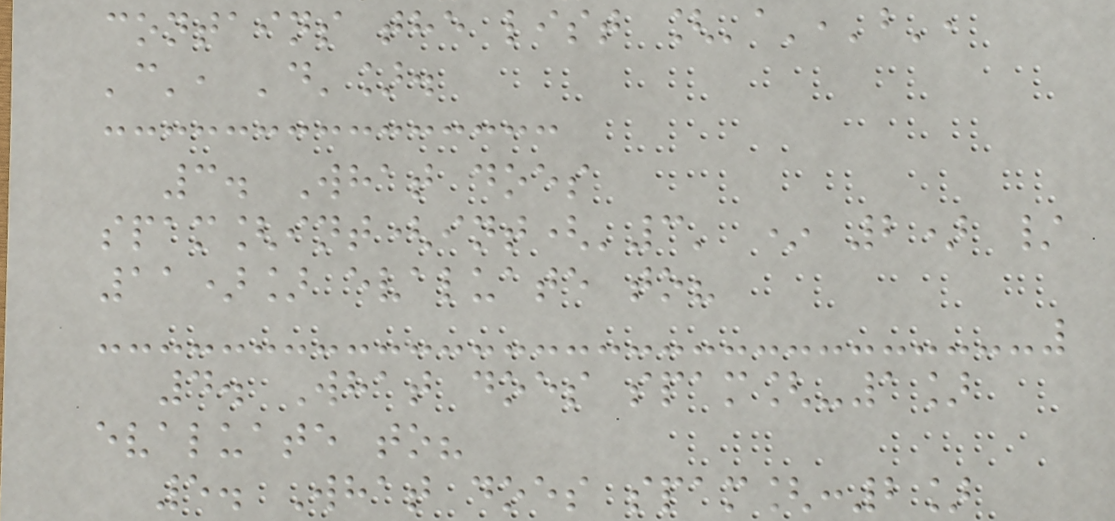contains the list ['a','b',
'c', 'd'].
3. What does
spam[int(int('3' * 2) /
11)] evaluate to?
4. What does spam[-1]
evaluate to?
5. What does spam[:2]
